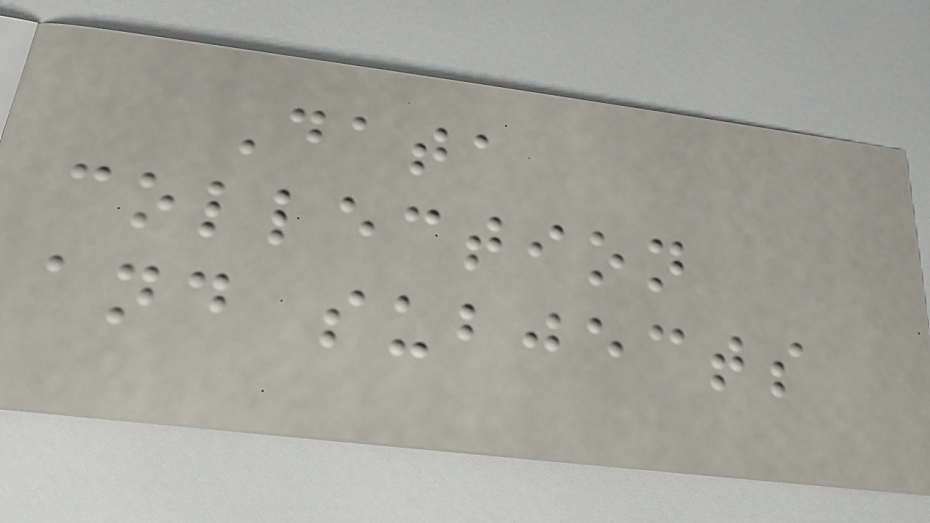Data
collection
and subjects
